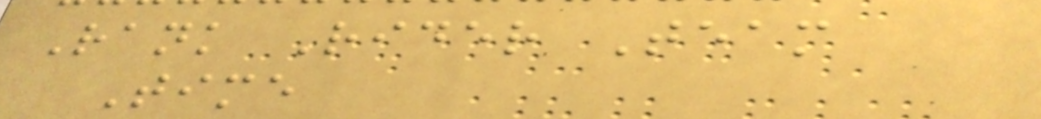Rank Rider Team
Time
